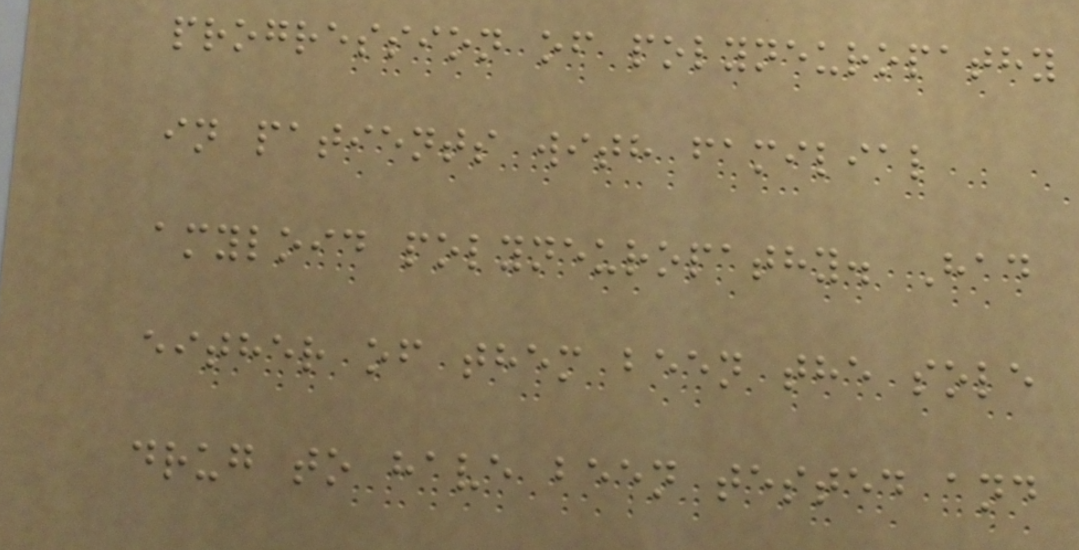progression of polyneuropathy
in patients with familial
amyloid polyneuropathy. Had
either of them been the sole
drug to have been tested and
